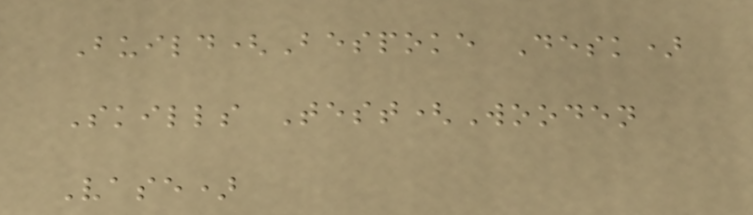Build(Bespoke Desk)
Skills Test(Wooden
Vase)
